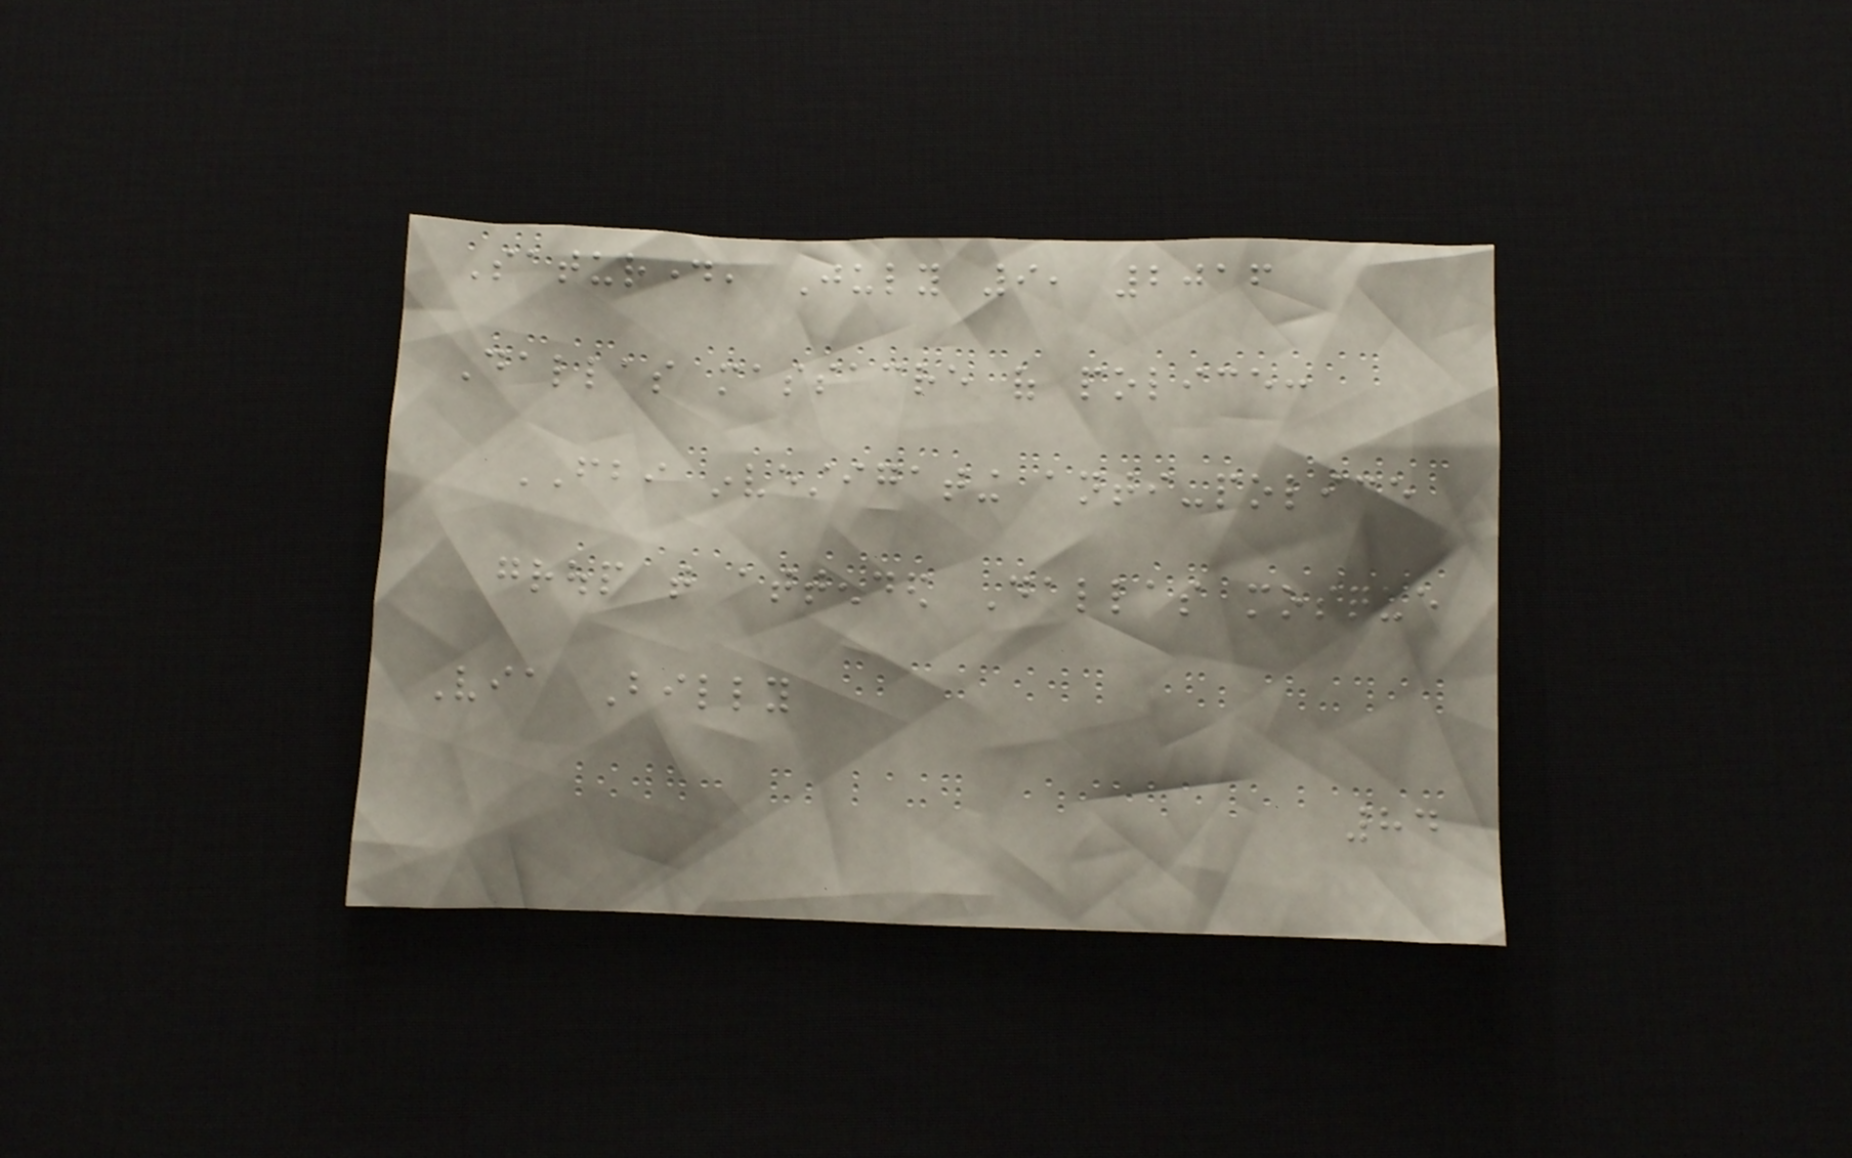Saturday, July 9, 2016
Dallas massacre of police:
FBI investigating anti-police
group that attended Dallas mosque
Via Billy
84
